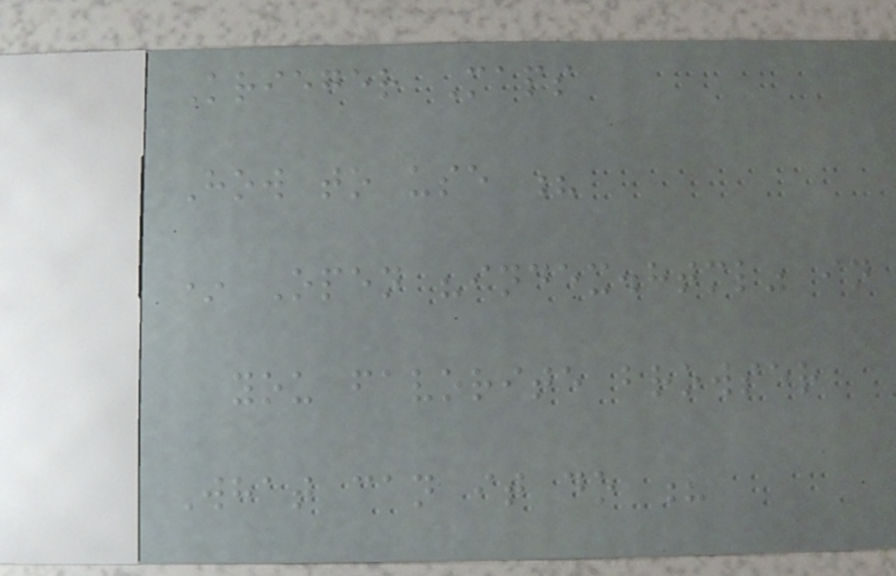Krieger Maps
How to use ?
* Open "index.html" in
you favorite browser
What can it do ?
